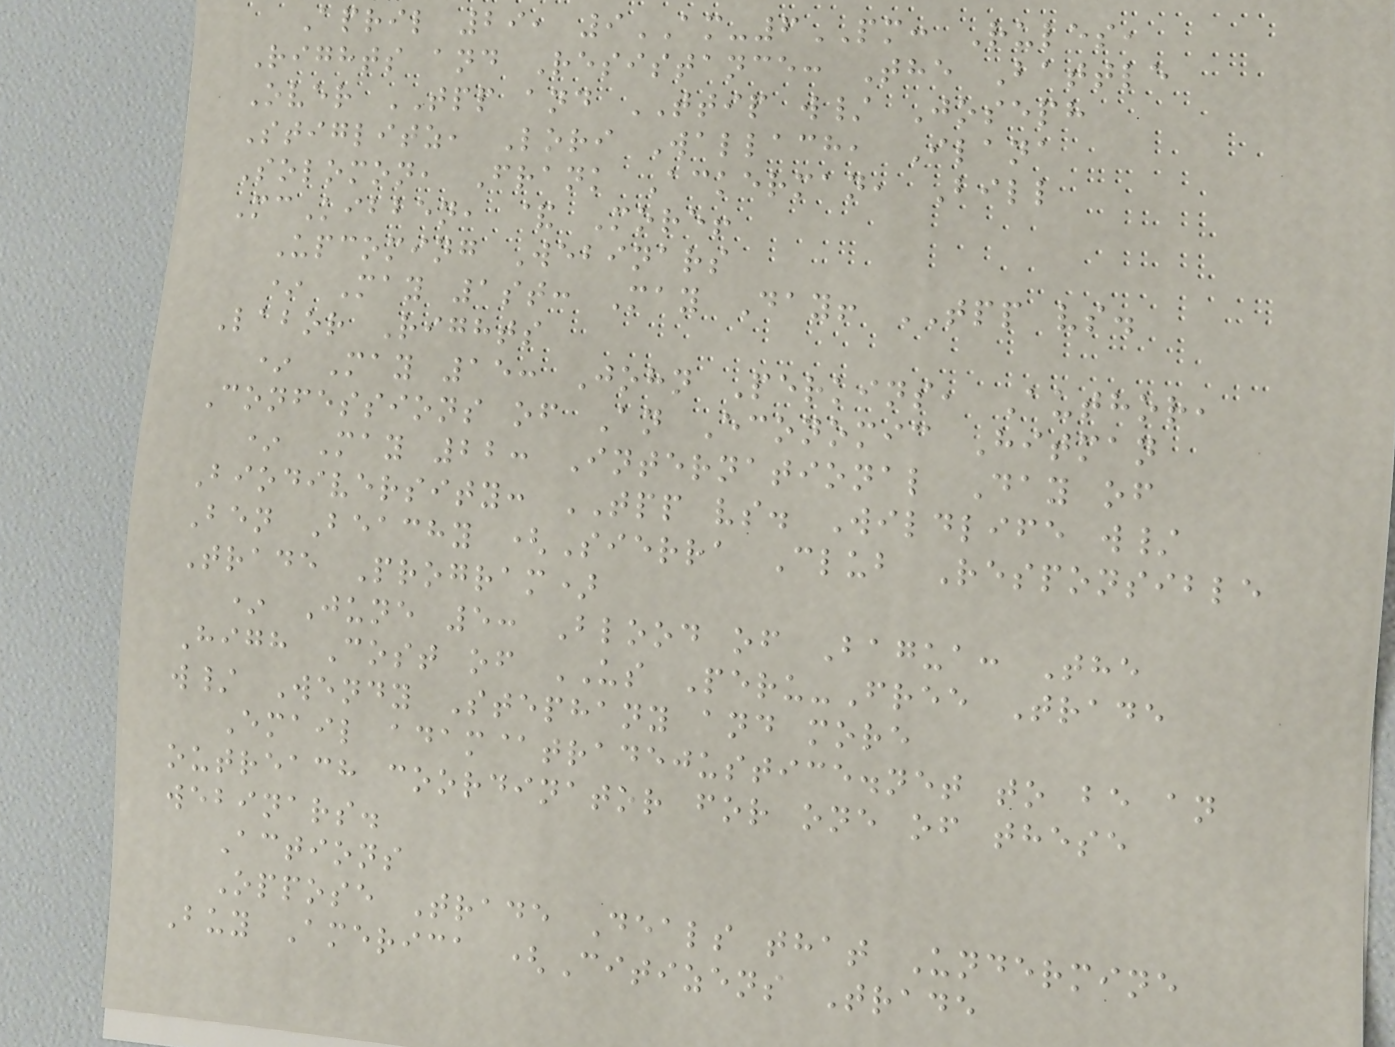April 29, 9AM-6PM: Rules,
Rights and Resistance: The Battle
Over TPP and TTIP w/ Joseph
Stiglitz, Lori Wallach, Ilana
Solomon, Frank Ackerman, Bill
McKibben, & More!
Upcoming Webinars
* May 1st: May Day! TPP vs.
Labor Rights
* May 15: John Perkins, Author,
Confessions of An Economic Hitman
* May 22: International Day of
Biodiversity: TPP vs. Wildlife w/
Ben Beachy (Sierra Club Responsible
Trade Program)
* June 5: Blood of Bagua: The
High Cost of US Peru-Free Trade
w/ Wendy Stephany and more
Email adam@tradejustice.net to be an
outreach coordinator for one of these
webinars.
Actions
Oppose Trade Deals that Undermine
Buy America (Citizens Trade
